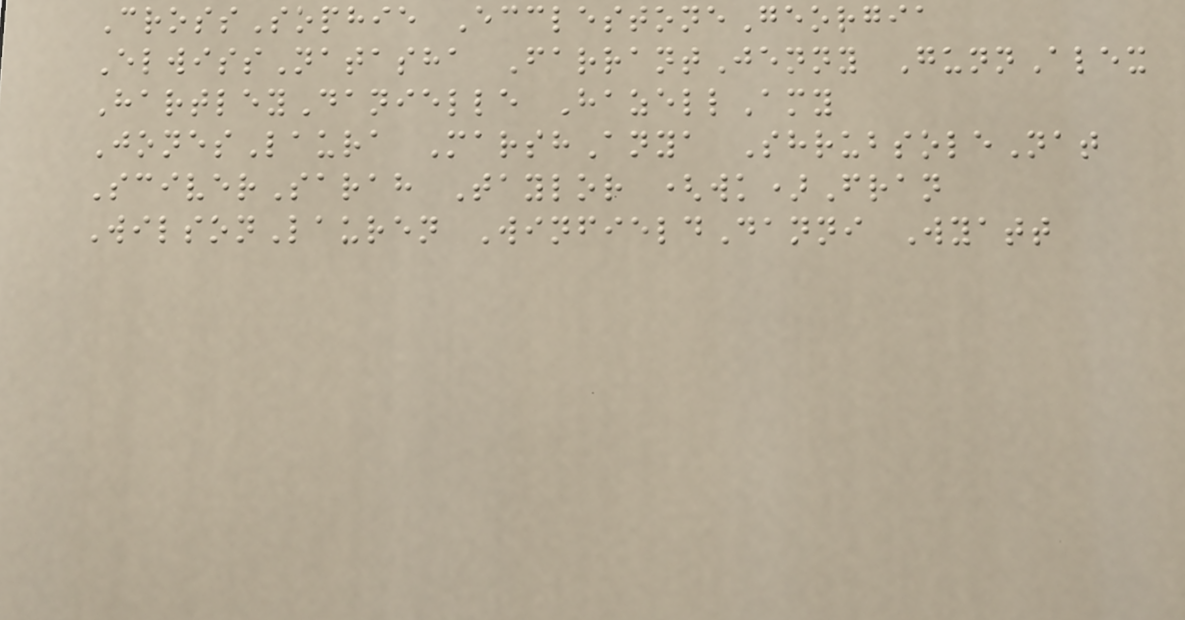CrossSophie EcclestoneGeorgia
ElwissNatasha FarrantJenny GunnAlex
HartleyDanielle HazellAmy
JonesLaura MarshAnya ShrubsoleNat
SciverSarah Taylor (wk)Fran
WilsonLauren WinfieldDanni Wyatt
